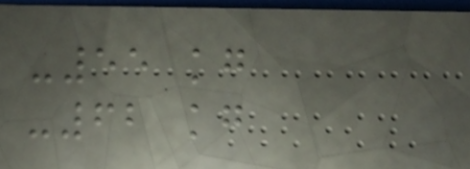-55 kg
-62 kg
